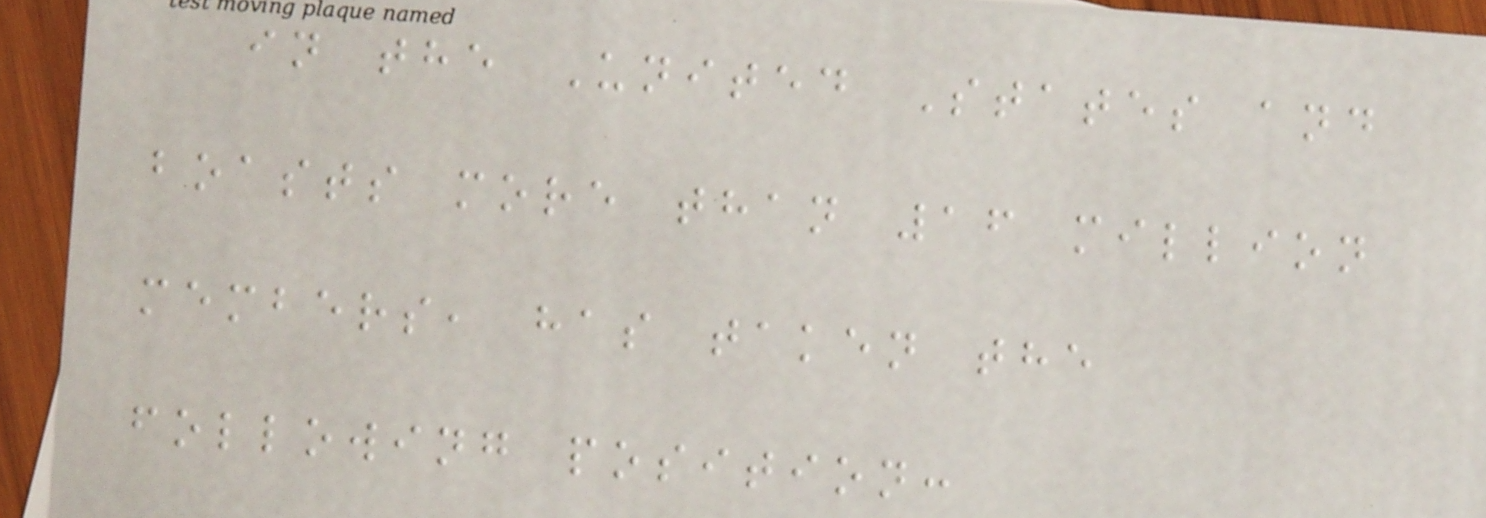in the United States and
boasts more than 16 million
members, has taken the
following position:
